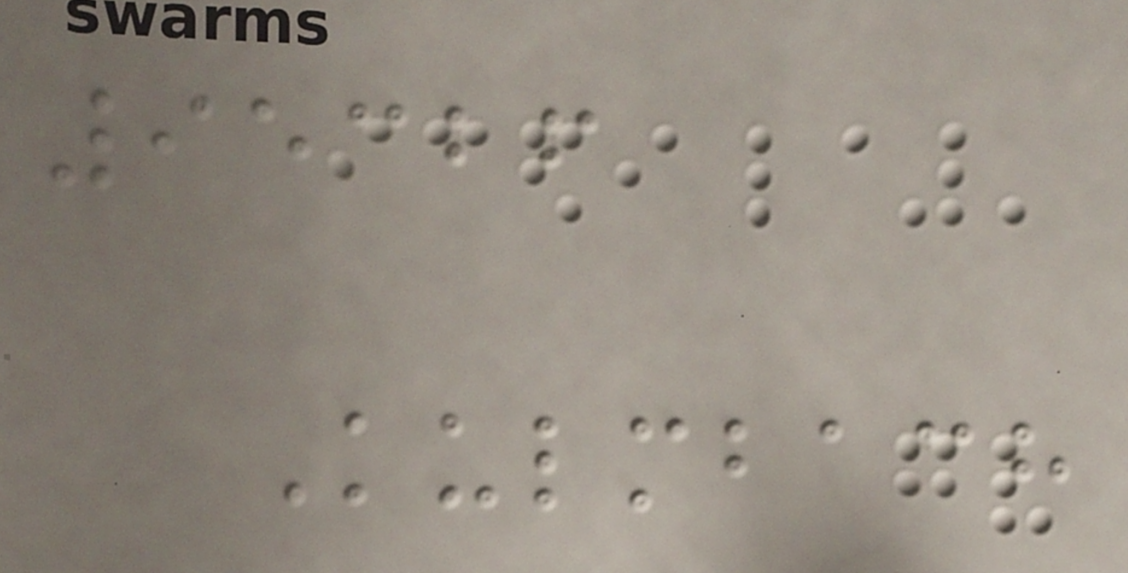95326
Kulmbach
